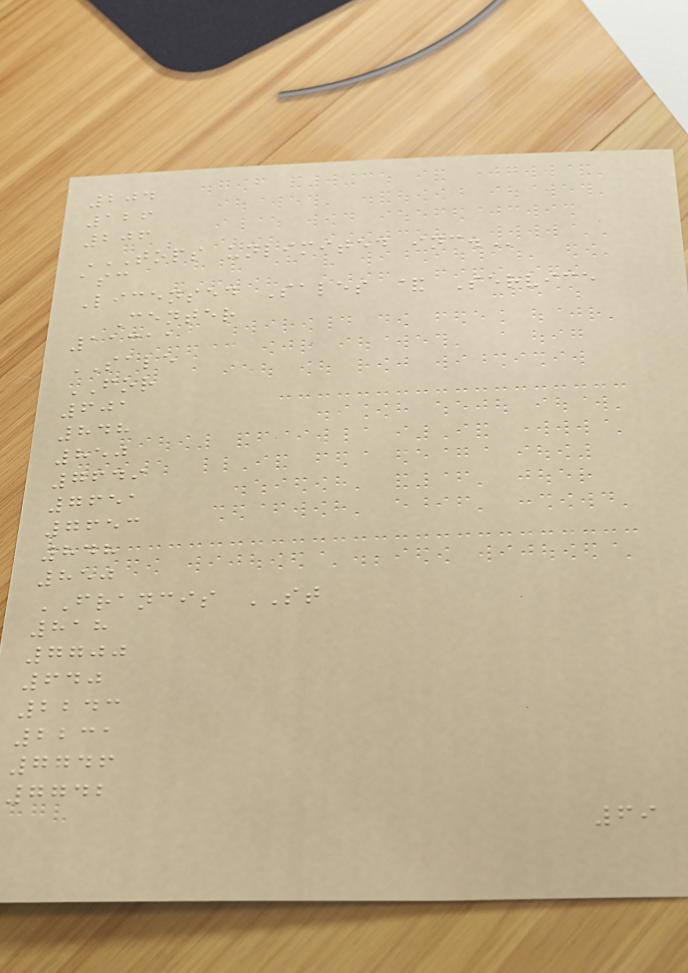204
126
206
TOPS UNLIMITED INC.
asc
Licensed Sales & Service
Center
11311
SALE
FOR
601
848
850
7649
7651
7653
848
850
FRANCIS ST
818
7700
640
2243
2231
7746
7742
69
